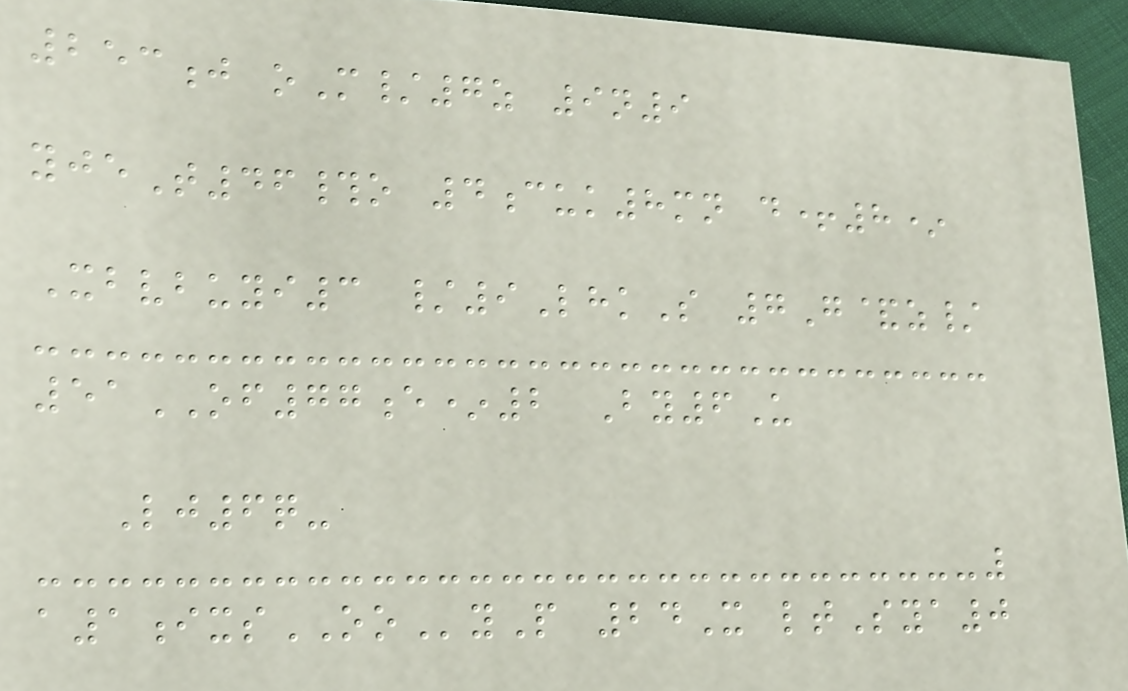253j oM/7z 9n9
yjeT46#o 4cuk8mn d+8*
Xbvbuyi3 /9LhkS 7G&z/
51OF77e*2 By6U
Lj6q-
a1ixsOOyP 24X ltSya0
